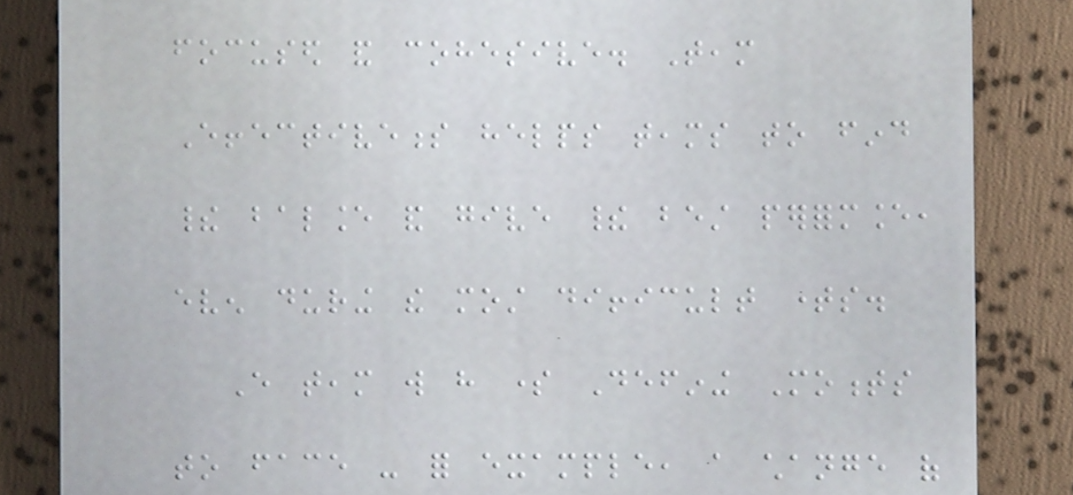focused and cohesive. Team
Effectiveness helps teams to find
their balance and give their best performance,
even during the most difficult times.
Every team will have some Defining Moments
to face - for example, a change of
